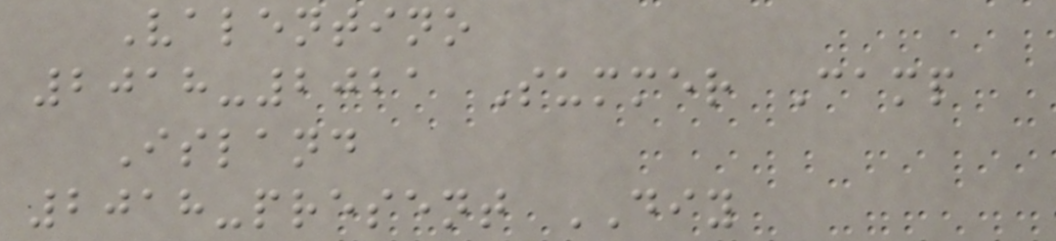Valentino
2018-2021 Summer Camp
Island
2018-present DIY
